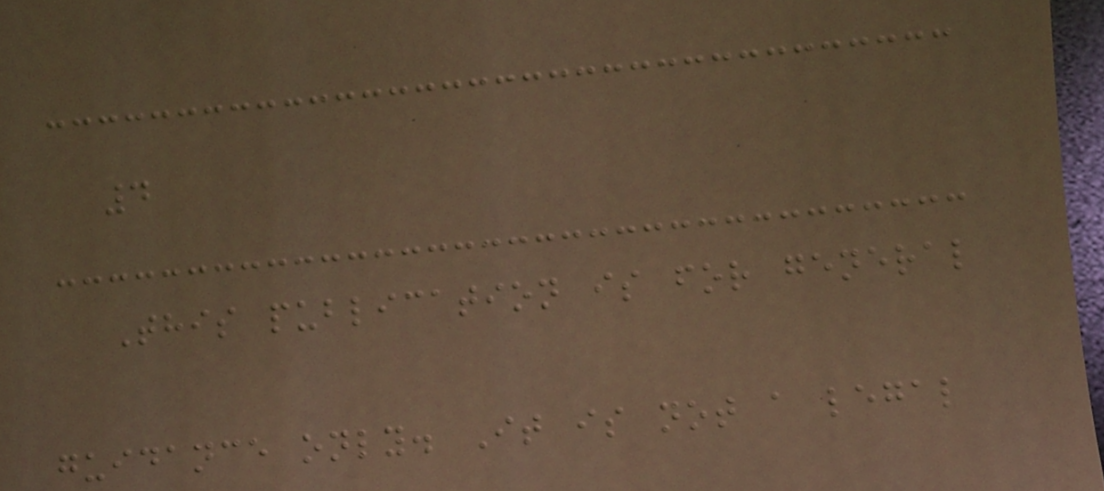4
This publication is for general
guidance only. It is not a legal
